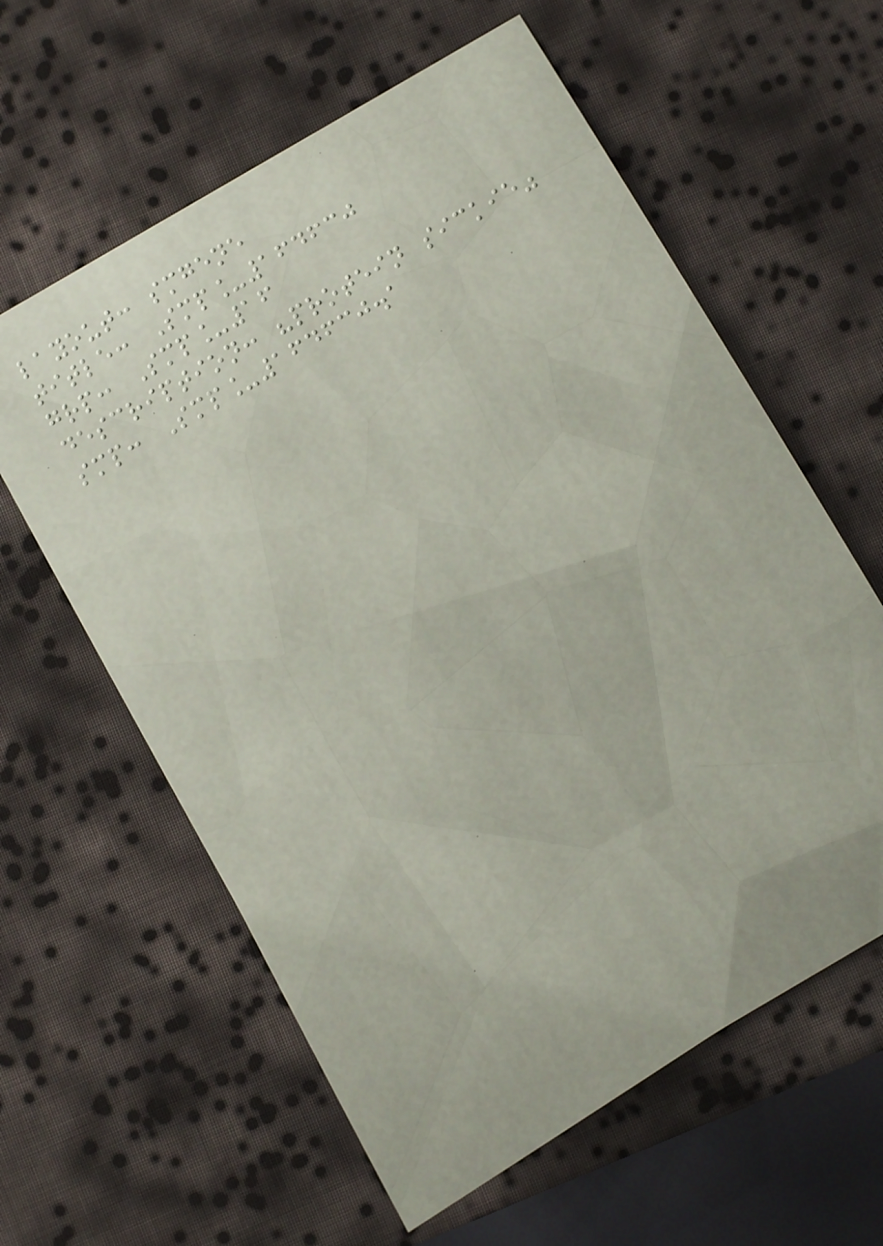layout: smgene
title: Smp_164630
grp: Smp_16
description: "protein sickie"
smp: Smp_164630.1
